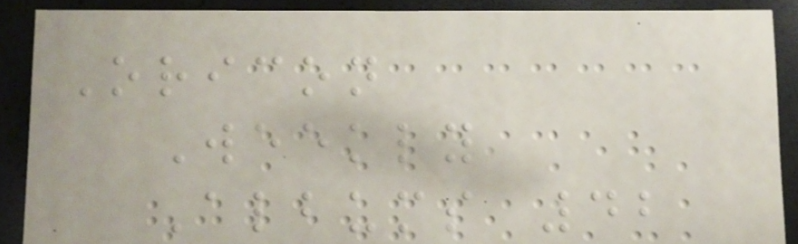Oricon
Weekly
Albums 42
